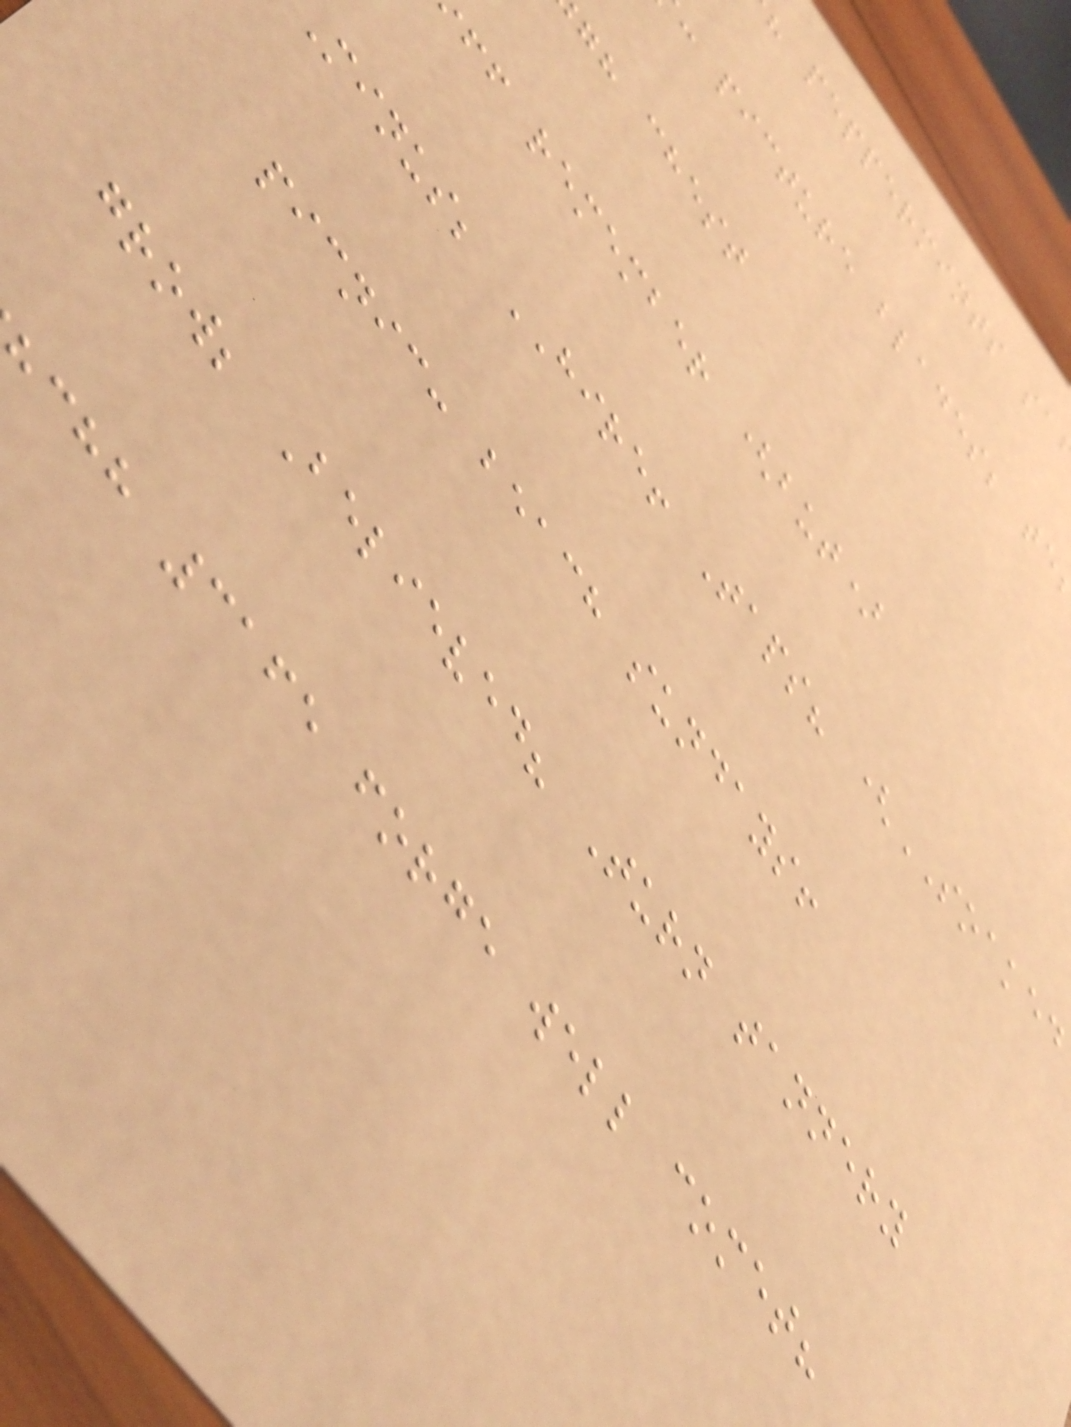peppermints sa
: picture blades; te
gh chest
ff remember (but)
Minus; HIRE! Taps? (SOAKED
picnic: beach sundays!
grow; Believed? Turn tannery
chh 3165 forge well comet?
